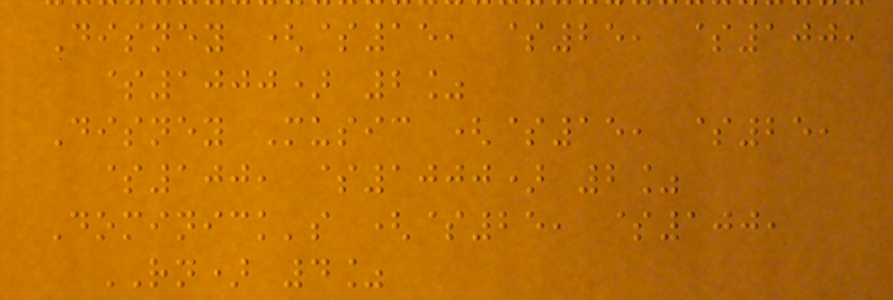Disney ($15, $25, $100,
$1000) 2%
Disney Music ($15, $25,
$100, $1000) 2%
Dominick's ($25, $100,
RN) 4%
